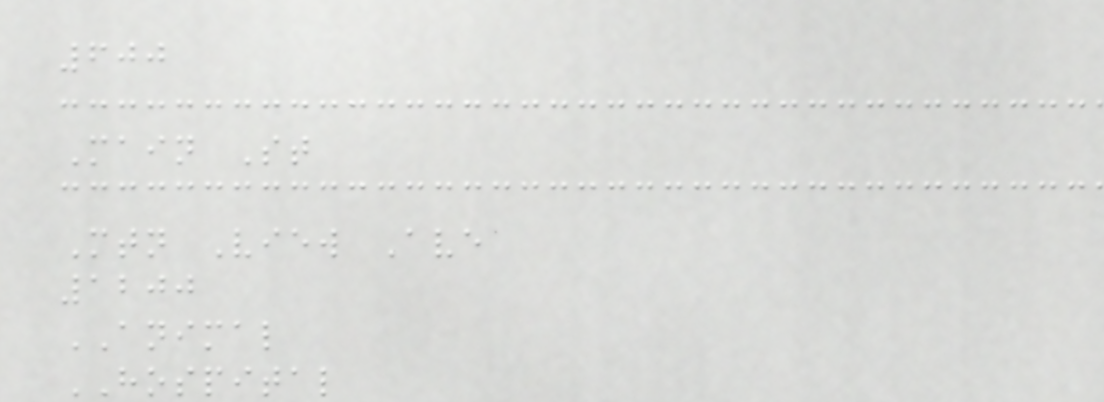600
Main St
Mtn View Ave
1200
ANIMAL
HOSPITAL
